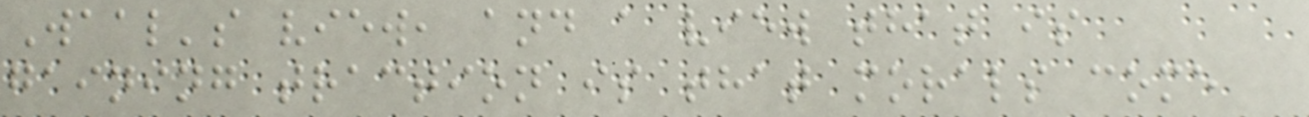Waal's view, and a view that is
gaining traction is that morals come
